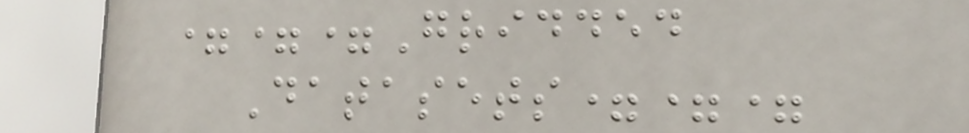===Gridded
Datasets===
